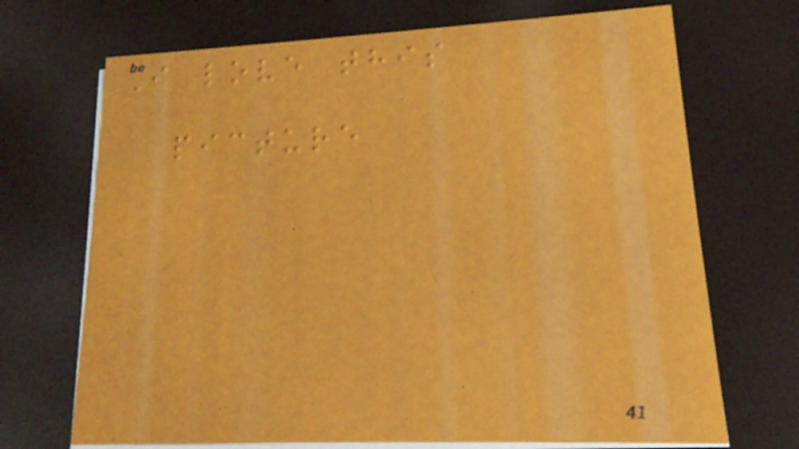I love this
picture
